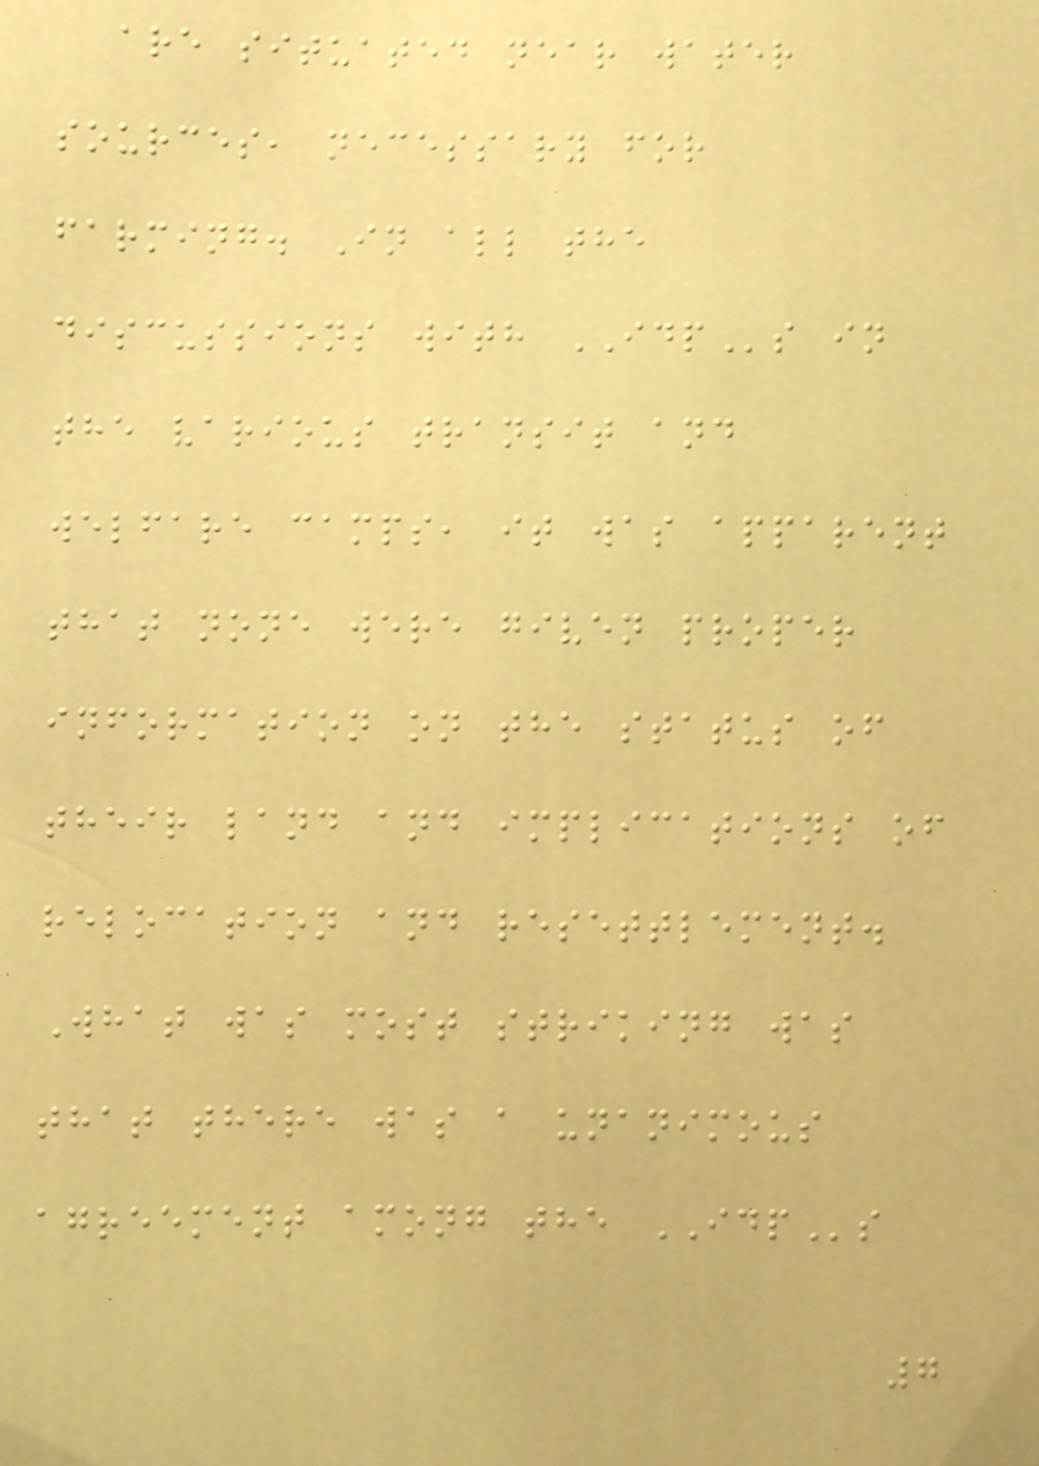are situated near water
sources, necessary for
farming. In all the
discussions with IDPs in
the various transit and
welfare camps, it was apparent
that none were given proper
information on the status of
their land and implications of
relocation and resettlement.
What was most striking was
that there was a unanimous
agreement among the IDPs
7
